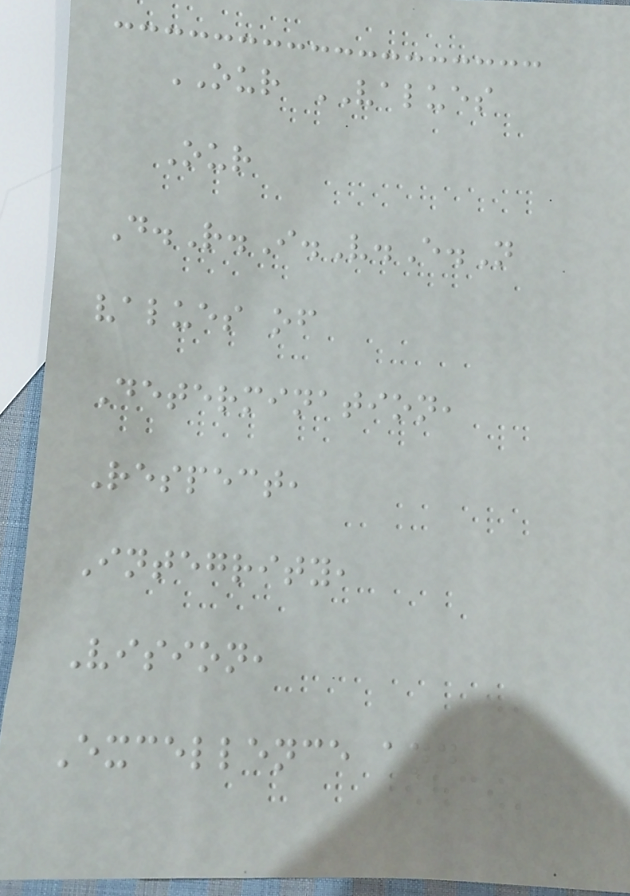OUR VALUES
Our
D.R.I.V.E.N
values of
Determination,
Respect,
Integrity,
Vision,
Excellence and
